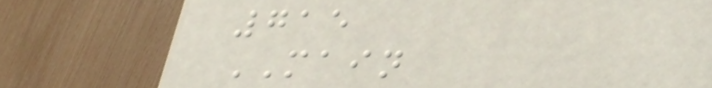715
MAIN
